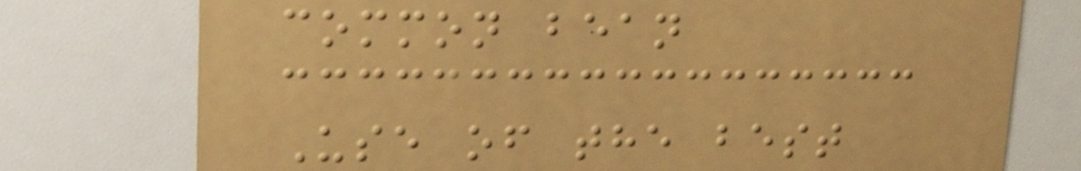common bean
Use of the best
